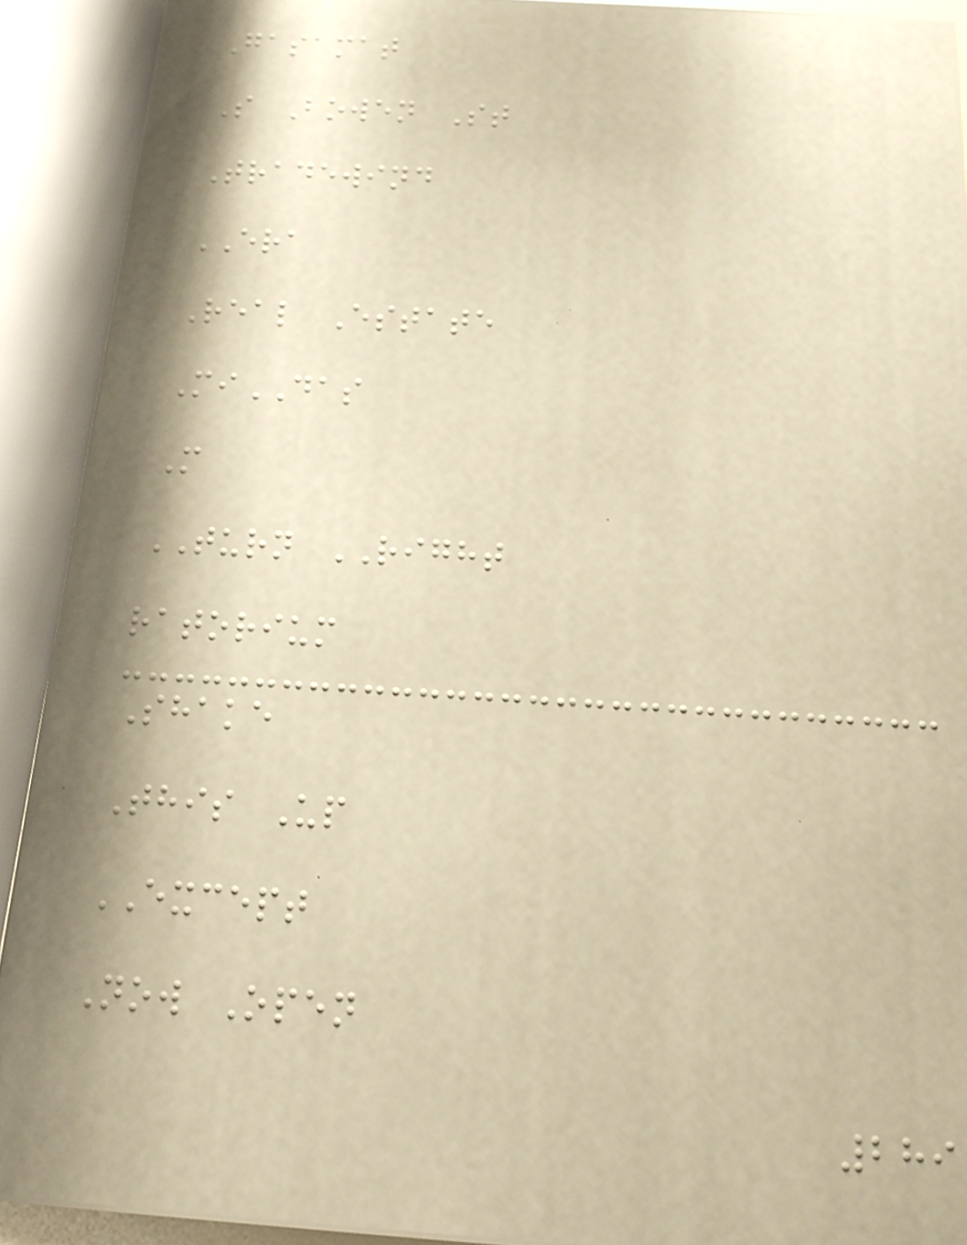Gasamat
S Bowen St
Tradewind
ERA
Real Estate
MiDAS
M
TURN RIGHT
ratorium
Shake
This Up
EXCEPT
Now Open
289
